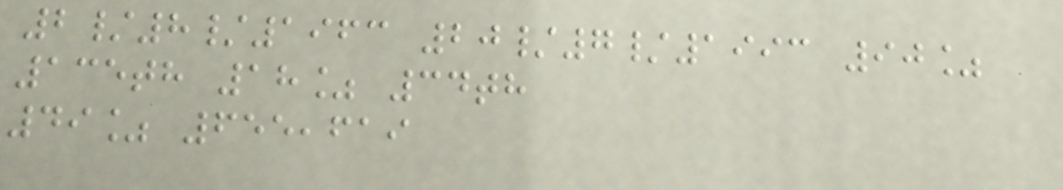2/8/1963 20/7/1993 90%
135th 18% 34th
49% 655,619
